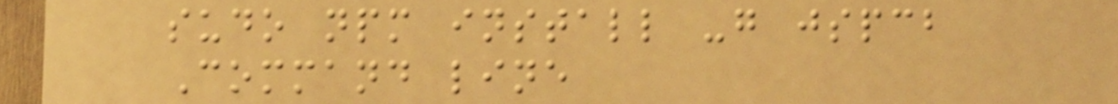sudo npm install -g jspcb
Command line
